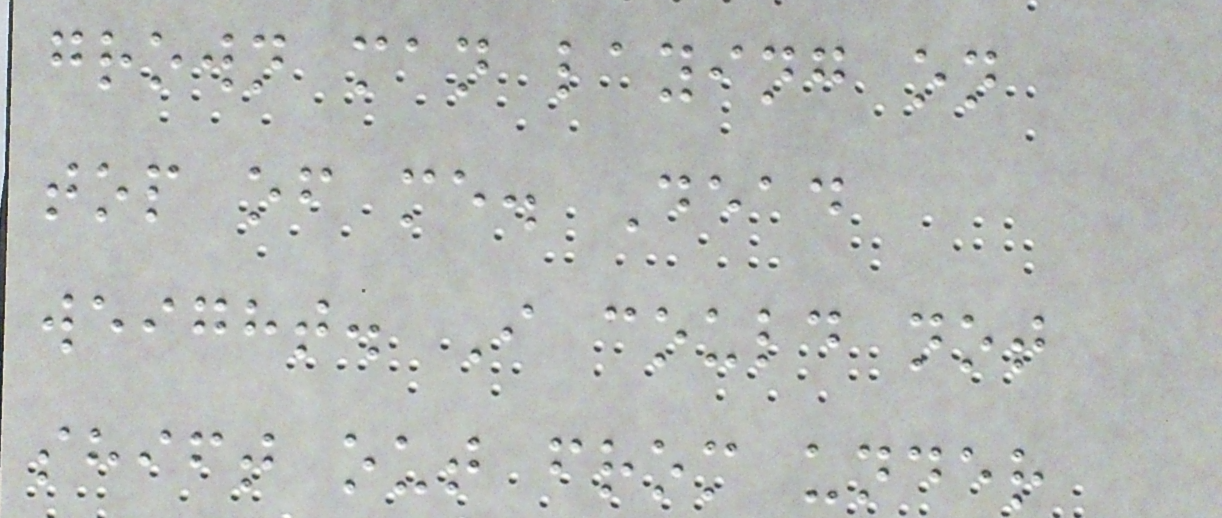grown man laying on
top of me. Dead
weight. I could not
shift out from under
